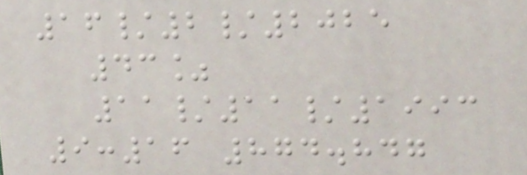16/2/2025
43%
11/11/1993
9:16 874.847
